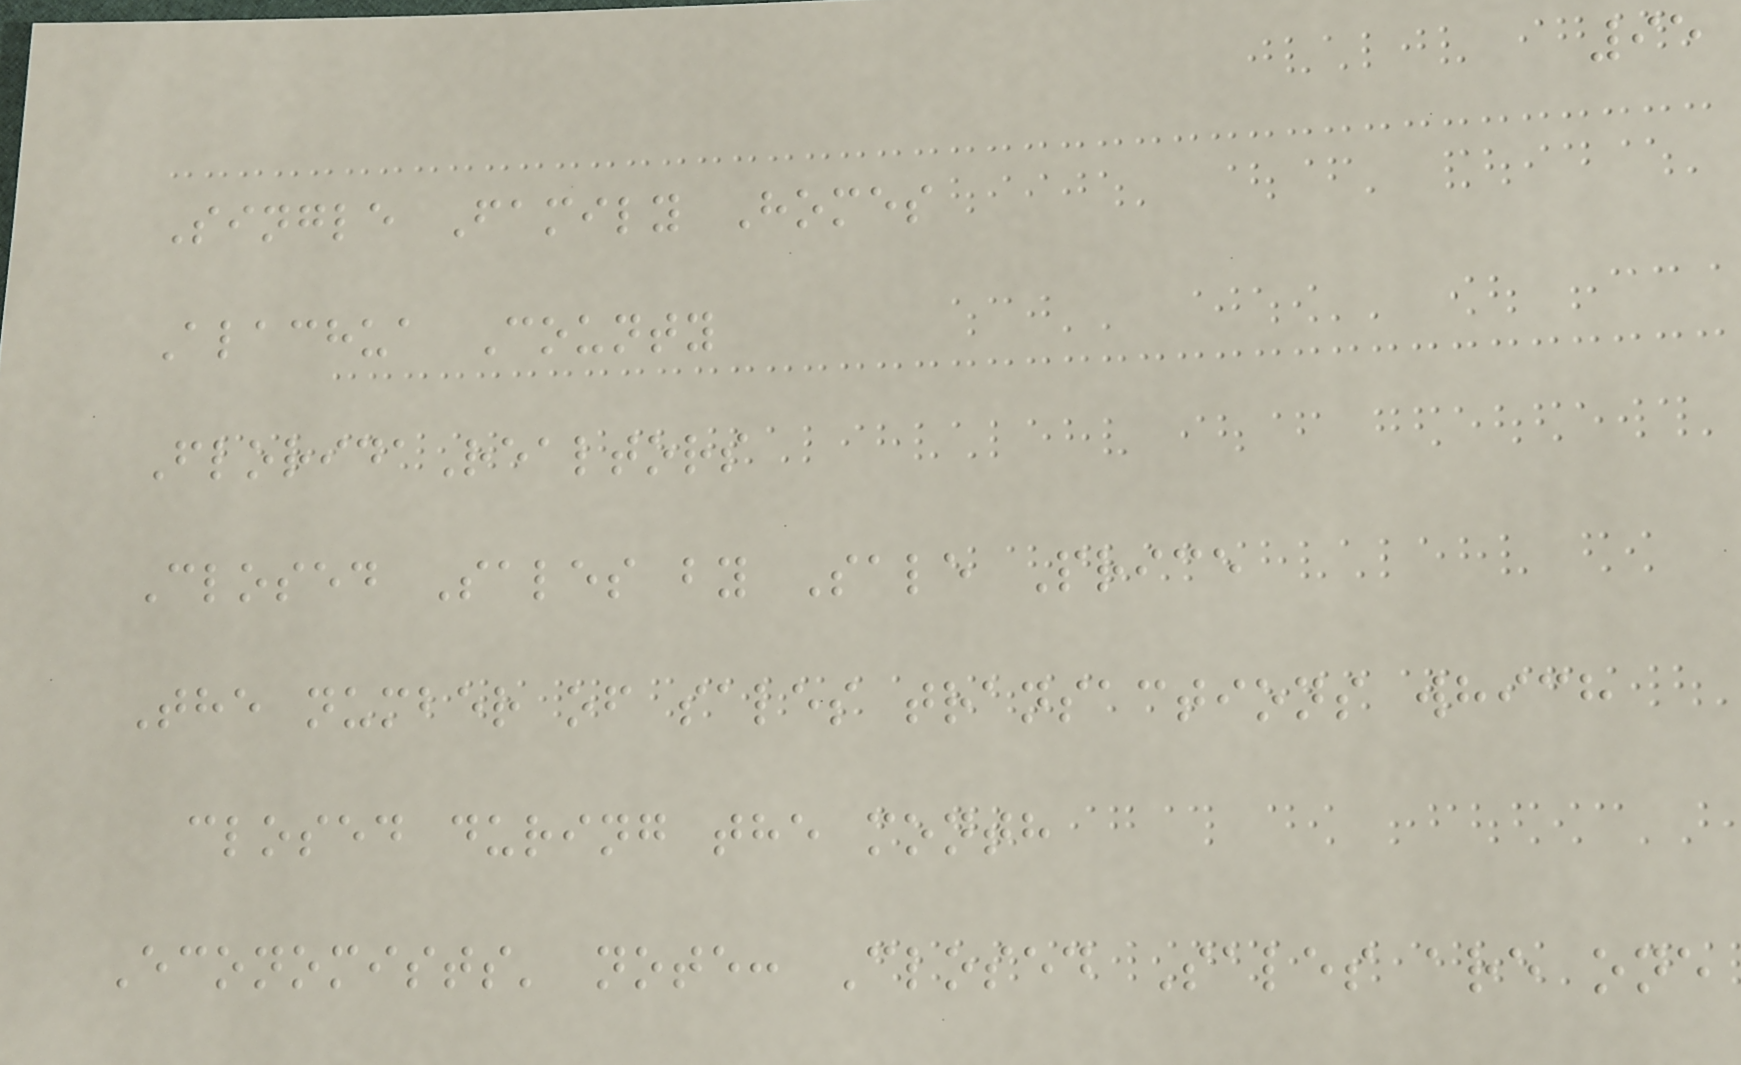95
Single Family Homes
Alachua County
FloridaRealtors
Closed Sales by Sale Price
The number of sales transactions which
closed during the month
Economists' note: Closed Sales are one
